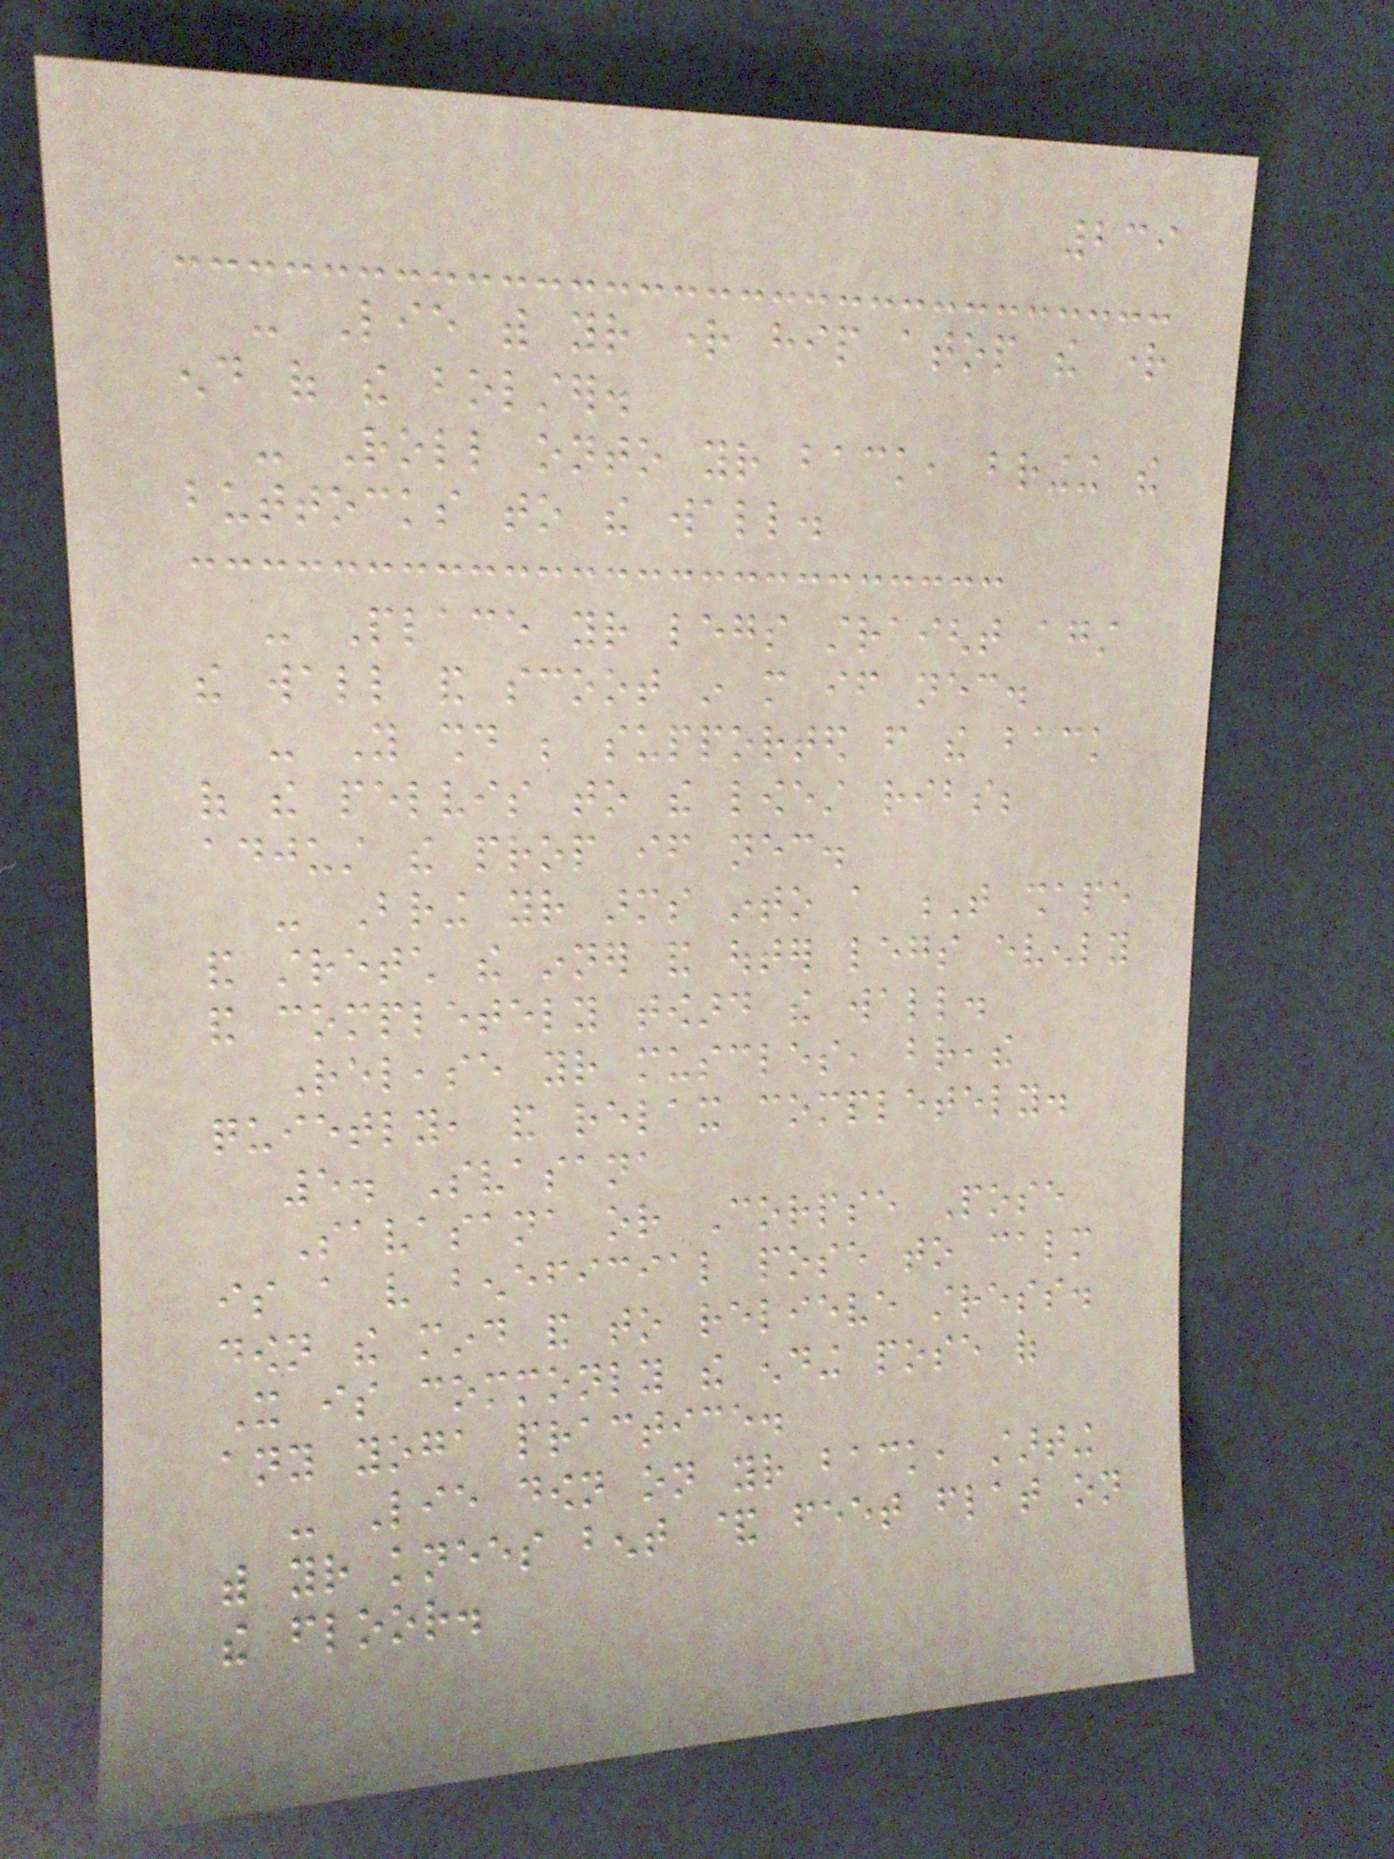239
- Lie with your right hip atop the right
end of the bolster.
- Roll onto your back, bringing the
buttocks to the wall.
- Place your legs straight against
the wall and scoot in more if necessary.
- You should be supported from the back
of the pelvis to the lowest ribs;
adjust the prop if necessary.
- Bring your arms into a T shape
and stretch the inner and outer legs evenly
and completely toward the wall.
Release your muscles, breathe
quietly, and relax completely.
5. Svasana
Savasana or Corpse Pose
is a very beneficial pose to calm
down the mind and to relieve stress.
It is commonly the ending pose of
any yoga practice.
- Lie down on your back, starting
with your knees bent & feet flat on
the floor.
